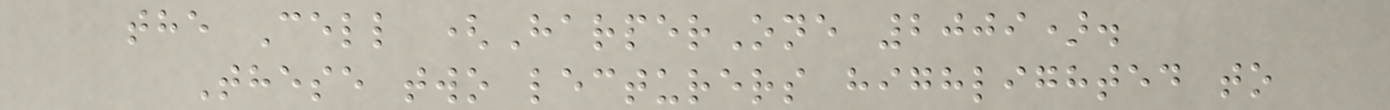the Cell (HarperOne 2009).
These two lecturers highlighted to
